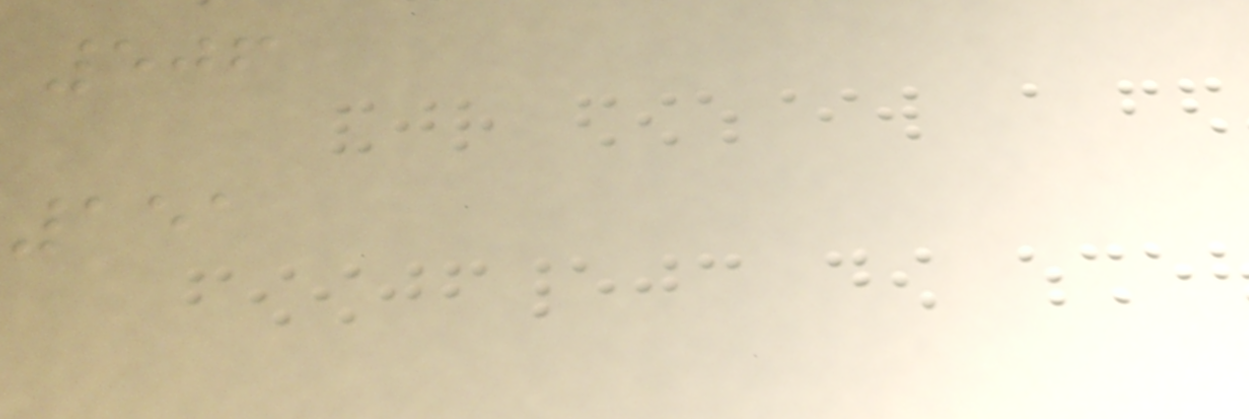506
151
